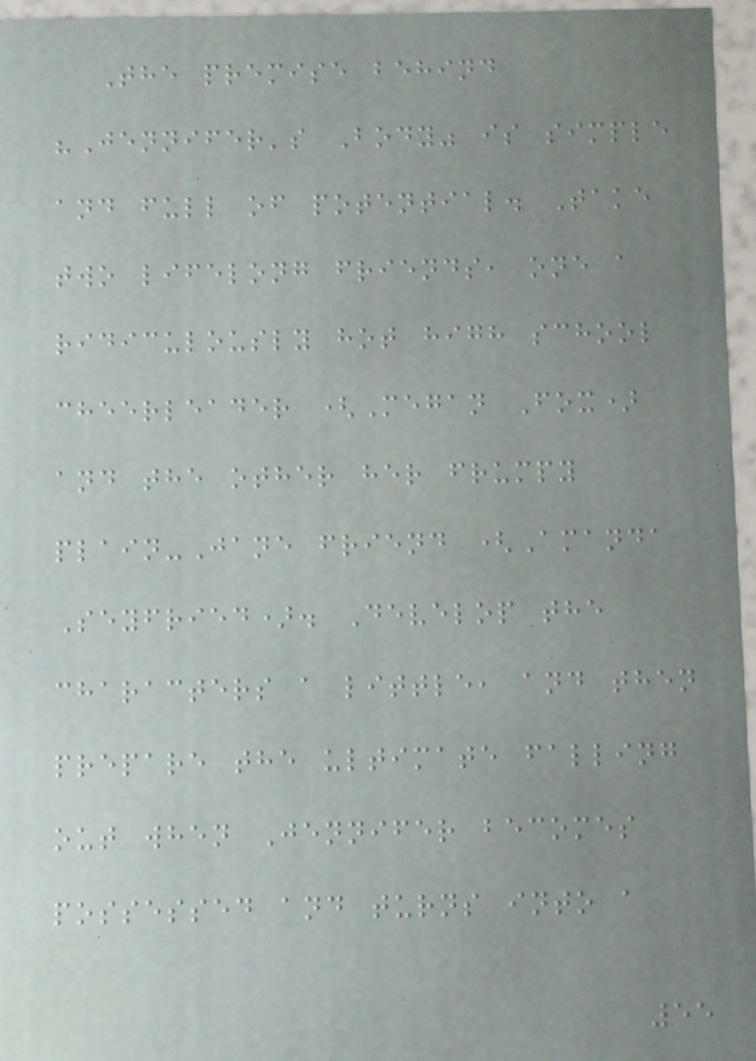The premise behind
"Jennifer's Body" is simple
and full of potential. Take
two lifelong friends, one a
ridiculously hot high school
cheerleader (Megan Fox)
and the other her frumpy
plain-Jane friend (Amanda
Seyfried). Develop the
characters a little, and then
prepare the ultimate falling
out when Jennifer becomes
possessed and turns into a
55
